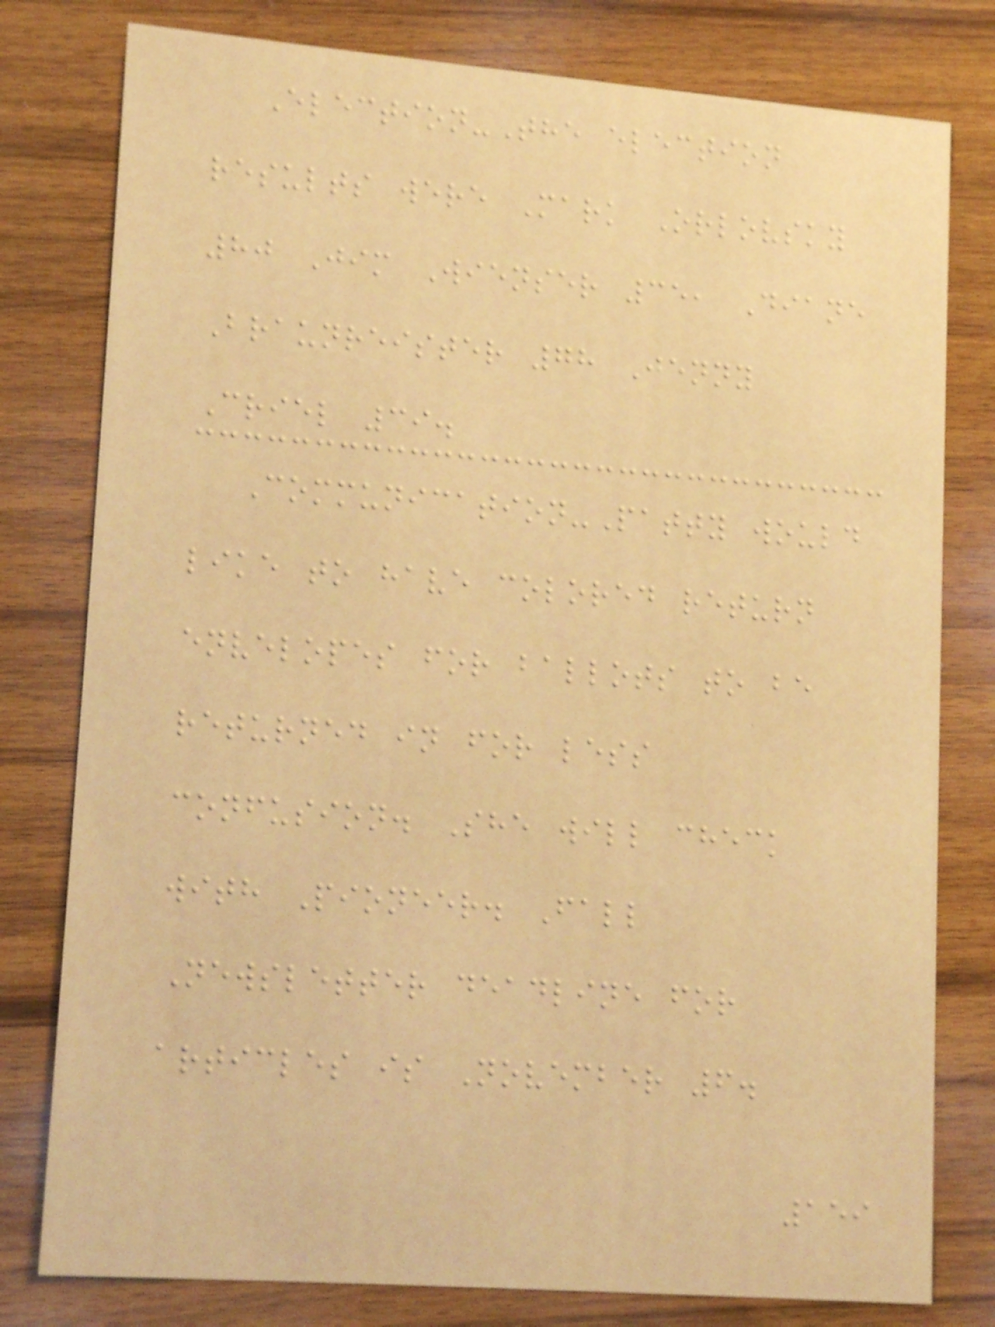Election-The election
results were Mark Orlovsky
80 Jim Wienser 35, Diane
Braunreister 78 Jenny
Criel 39.
Communication-Patty would
like to have colored return
envelopes for ballots to be
returned in for less
confusion. She will check
with Pioneer. Fall
Newsletter deadline for
articles is November 6.
159
